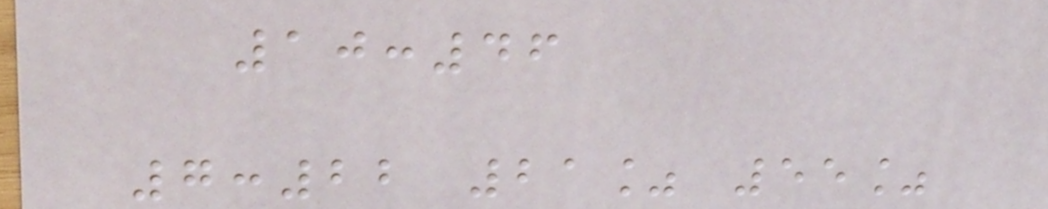10:46
7:22 21% 55%
